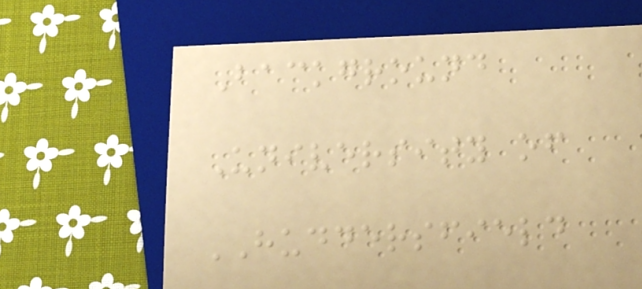Background
University of
HUDDERSFIELD
